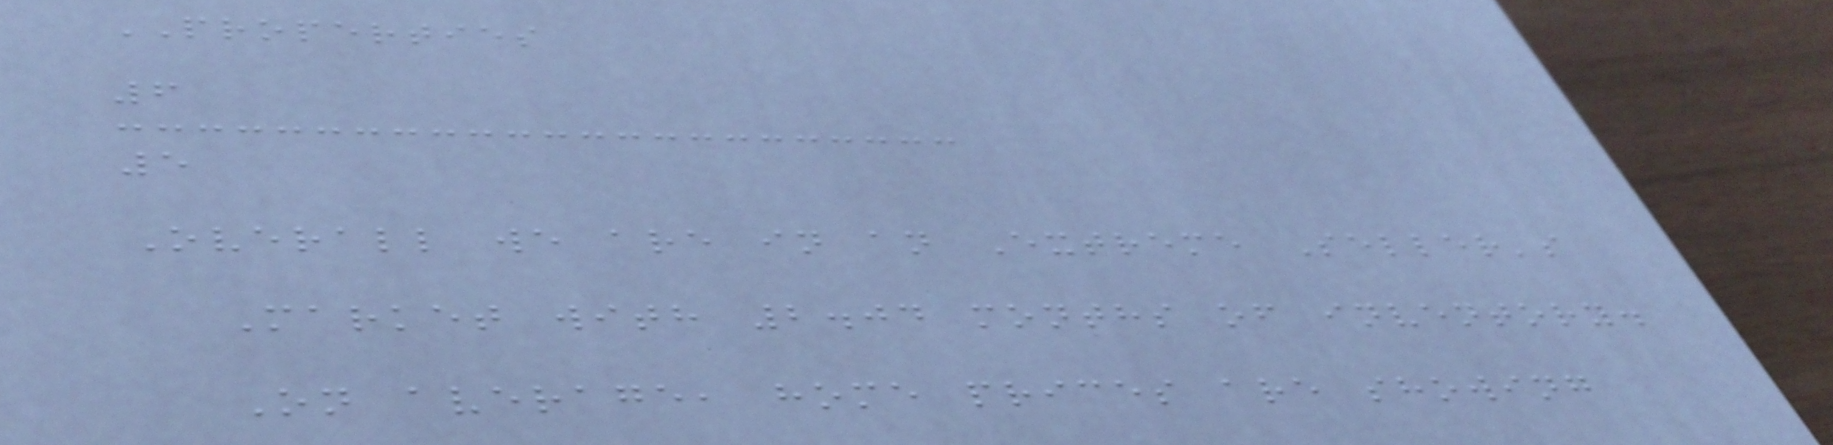PROPERTIES
6
5
Overall we are in an Extreme Seller's
Market with 2.04 months of inventory.
On average, home prices are showing
